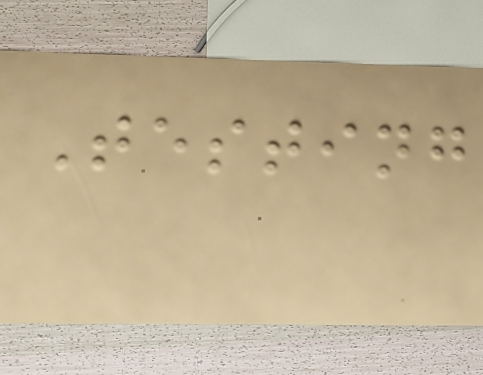Testing
